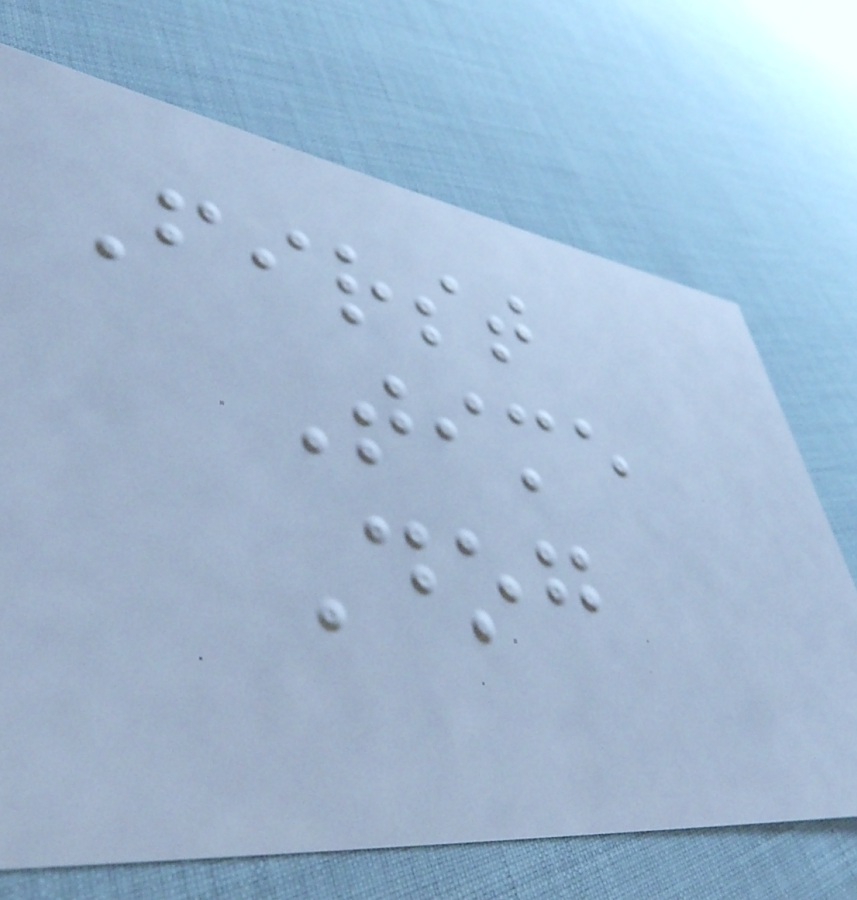First
Time
Dog
